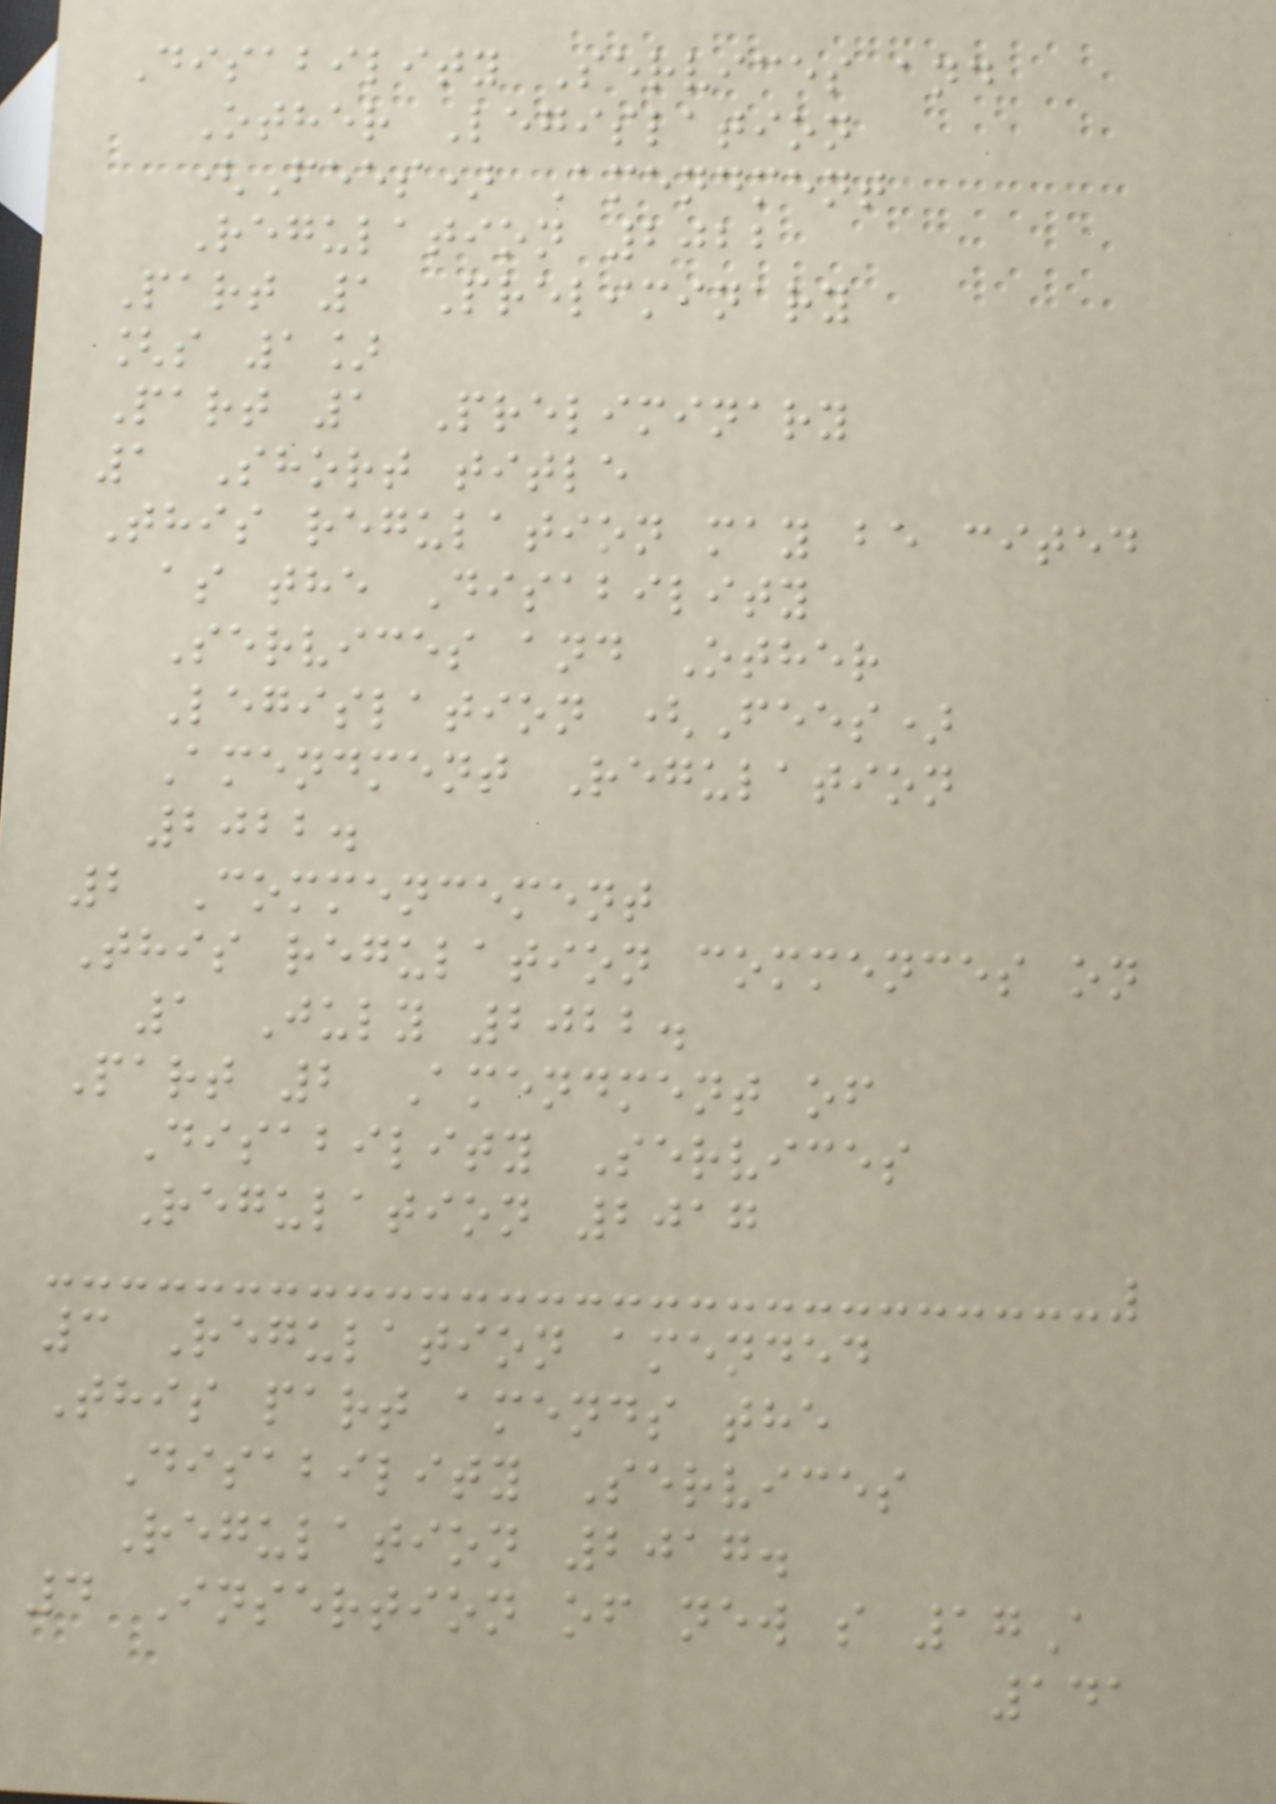Disability Services and
Other Legislation
(Fees) Amendment
Regulation 2022
Part 1 Preliminary
[s 1]
Part 1 Preliminary
1 Short title
This regulation may be cited
as the Disability
Services and Other
Legislation (Fees)
Amendment Regulation
2022.
2 Commencement
This regulation commences on
1 July 2022.
Part 2 Amendment of
Disability Services
Regulation 2017
3 Regulation amended
This part amends the
Disability Services
Regulation 2017.
4 Insertion of new s 17A
141
